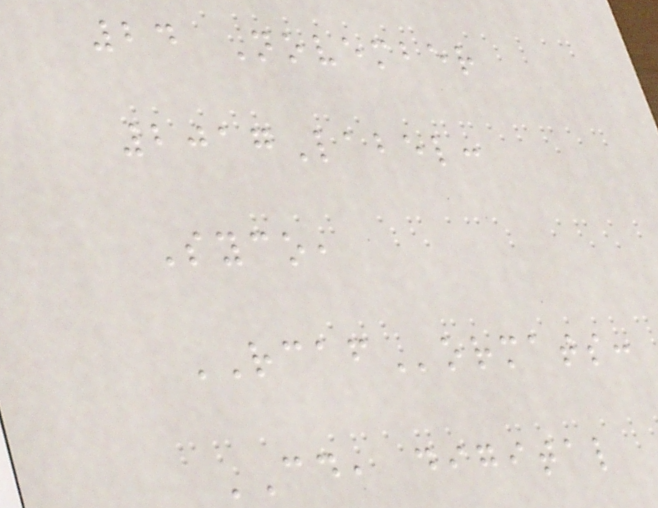24 November
2017Label:
Syco,
RCAFormats:
CD, digital
